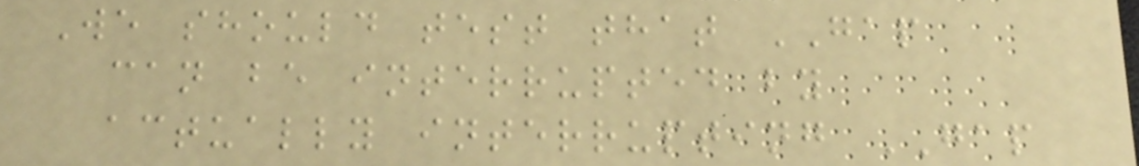We should test that GAP
can be interrupted by
actually interrupting GAP
